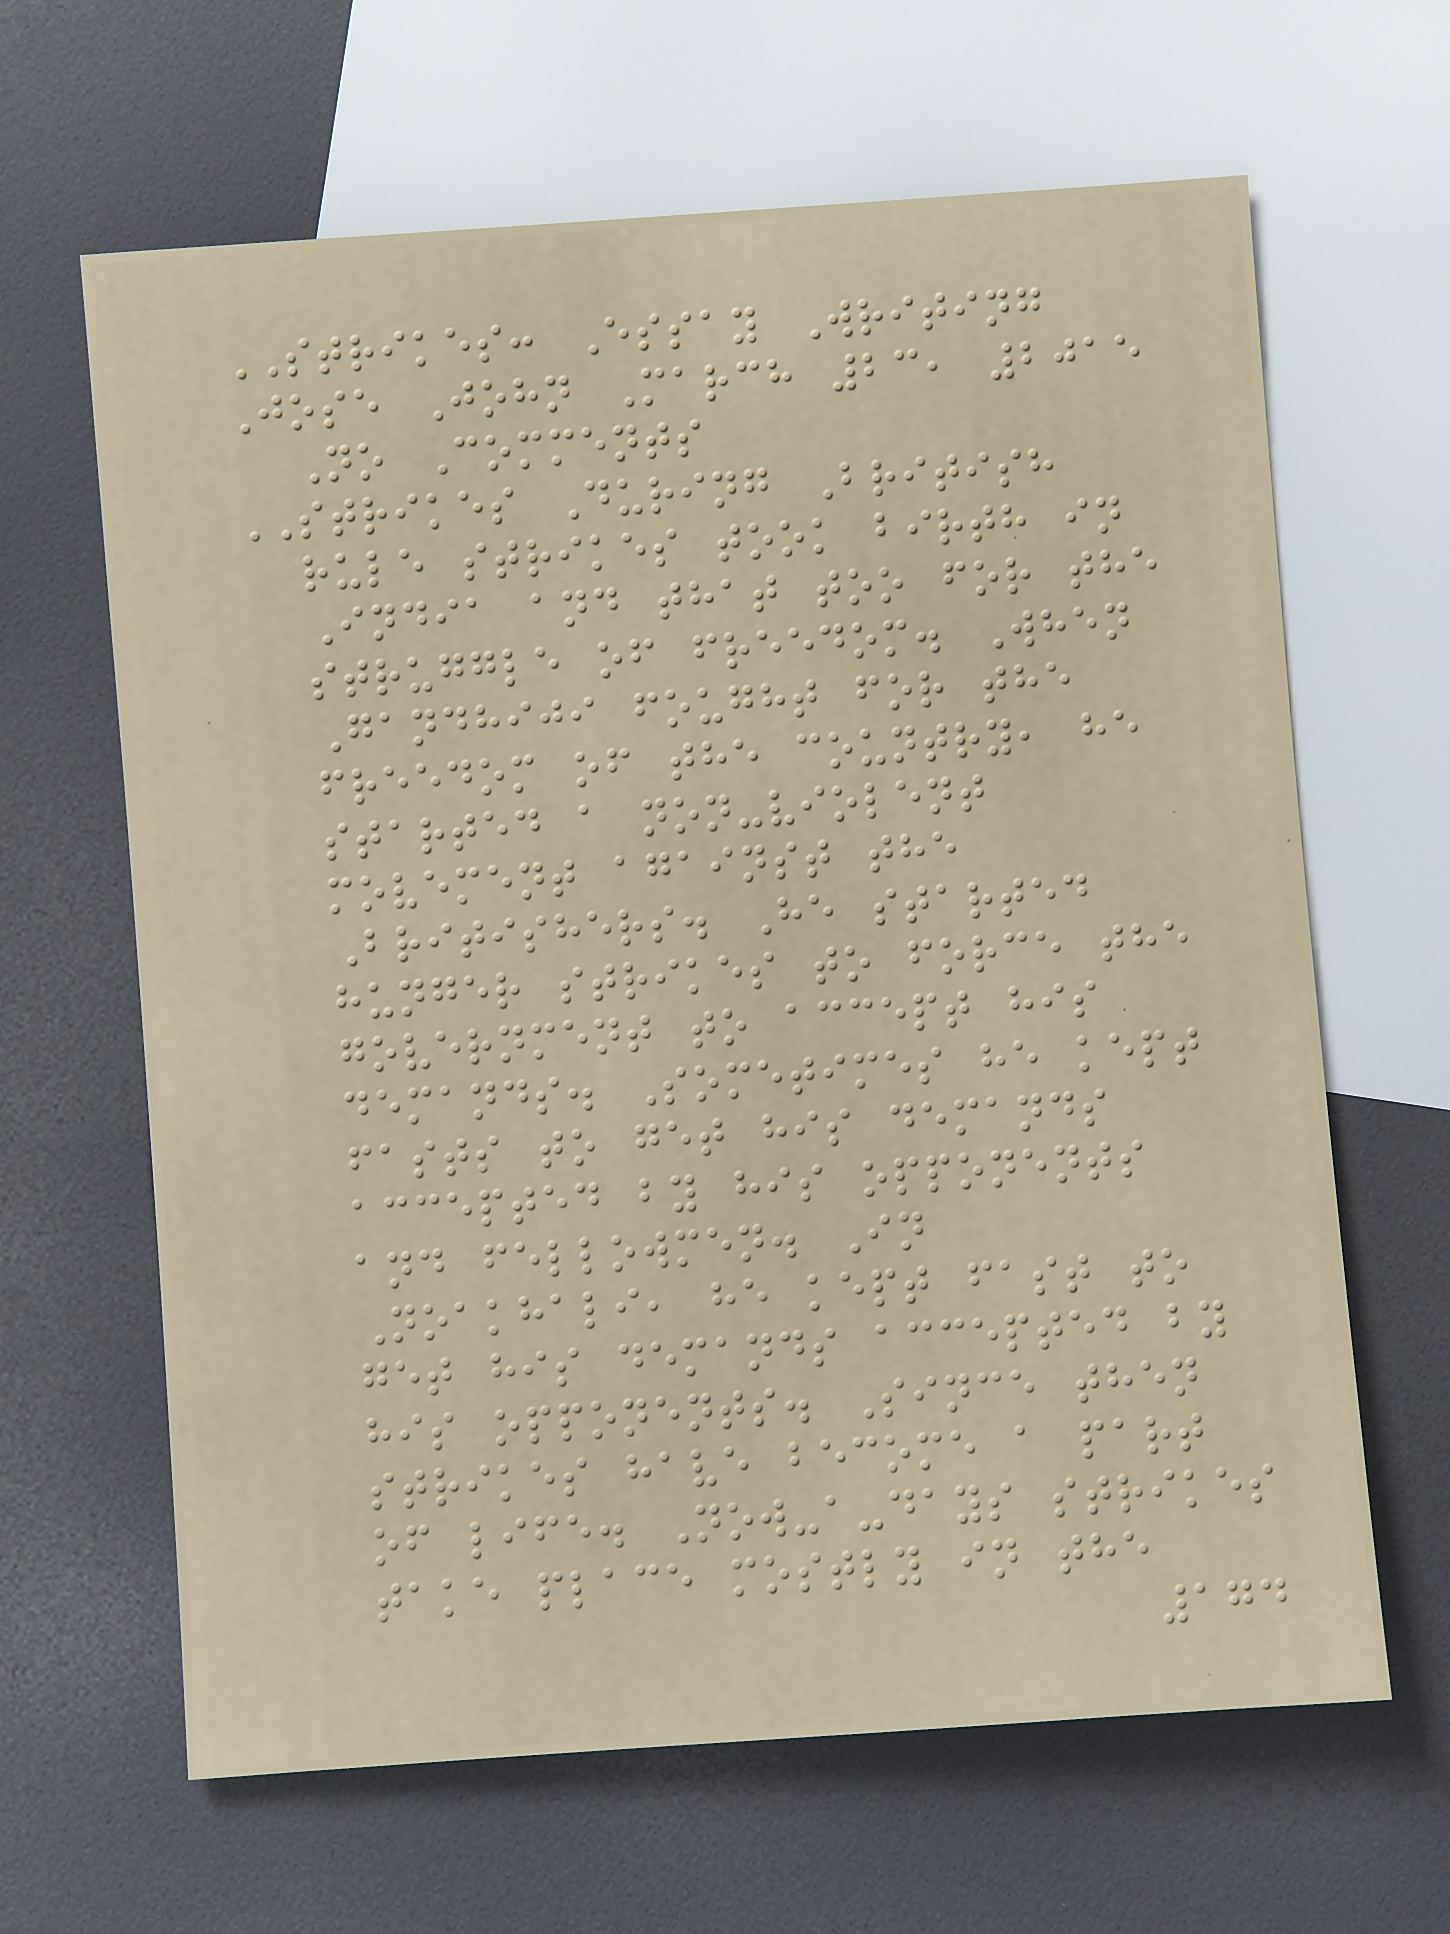STRIKES: Essay Writing
Jose John March 23, 2015
No Comments
STRIKES During British
rule strikes took birth in
India and that too for the
struggle of freedom. When
Gandhiji fought for the
freedom of the country, he
started a non-violent
movement against the
Britishers. He started
hunger strikes to force the
government to accept his
demands. Sometimes he kept
fasts to get his demands
accepted by his opponents
and fellowmen. In
Noakhali, he kept fast to
get his demands accepted by
his opponents. Since then
strikes have become a part
of life. Now-a-days strikes
take place mostly in the
174
